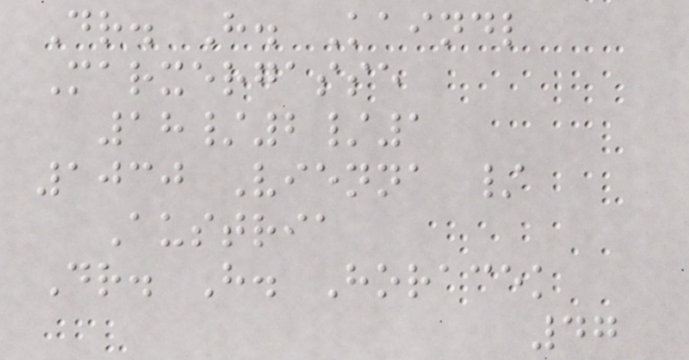Dr. H. Kaindl
Marxergasse
18/2/1
1030 Vienna /
Austria
Dr. H. Horacek
47
